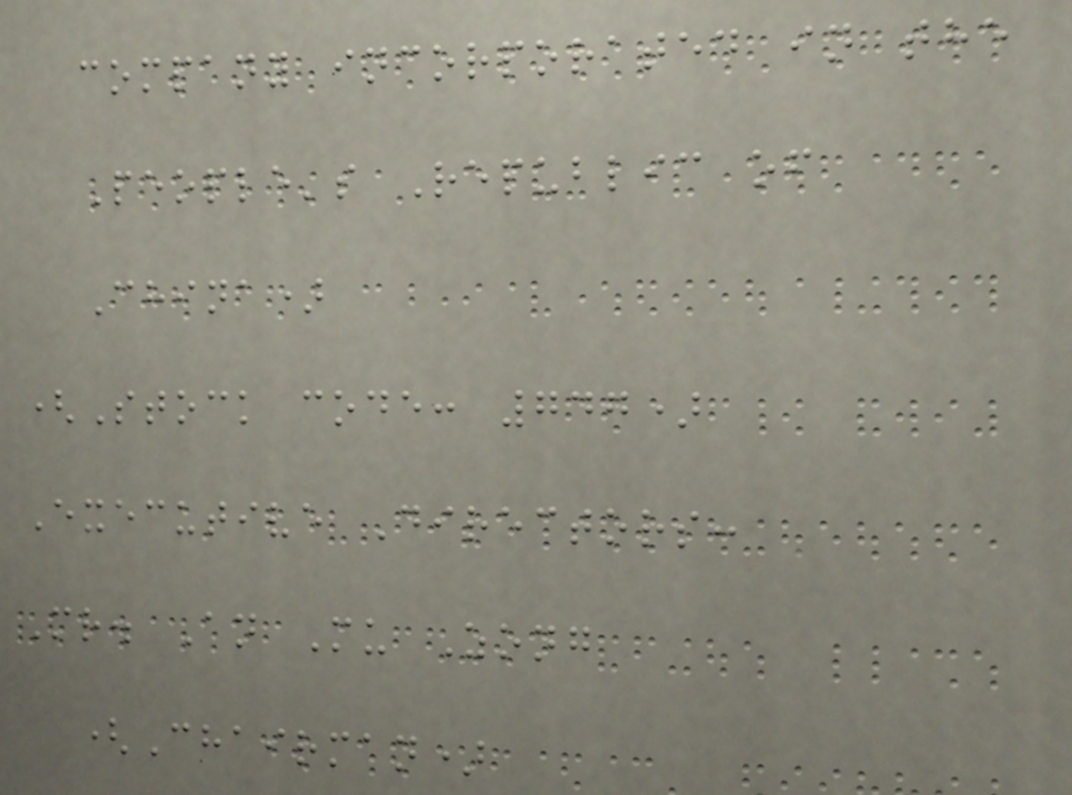company incorporated in the
People's Republic of
China)
(Stock code: 747)
Executive Directors:
Mr. An Mu Zong
(Chairman)
